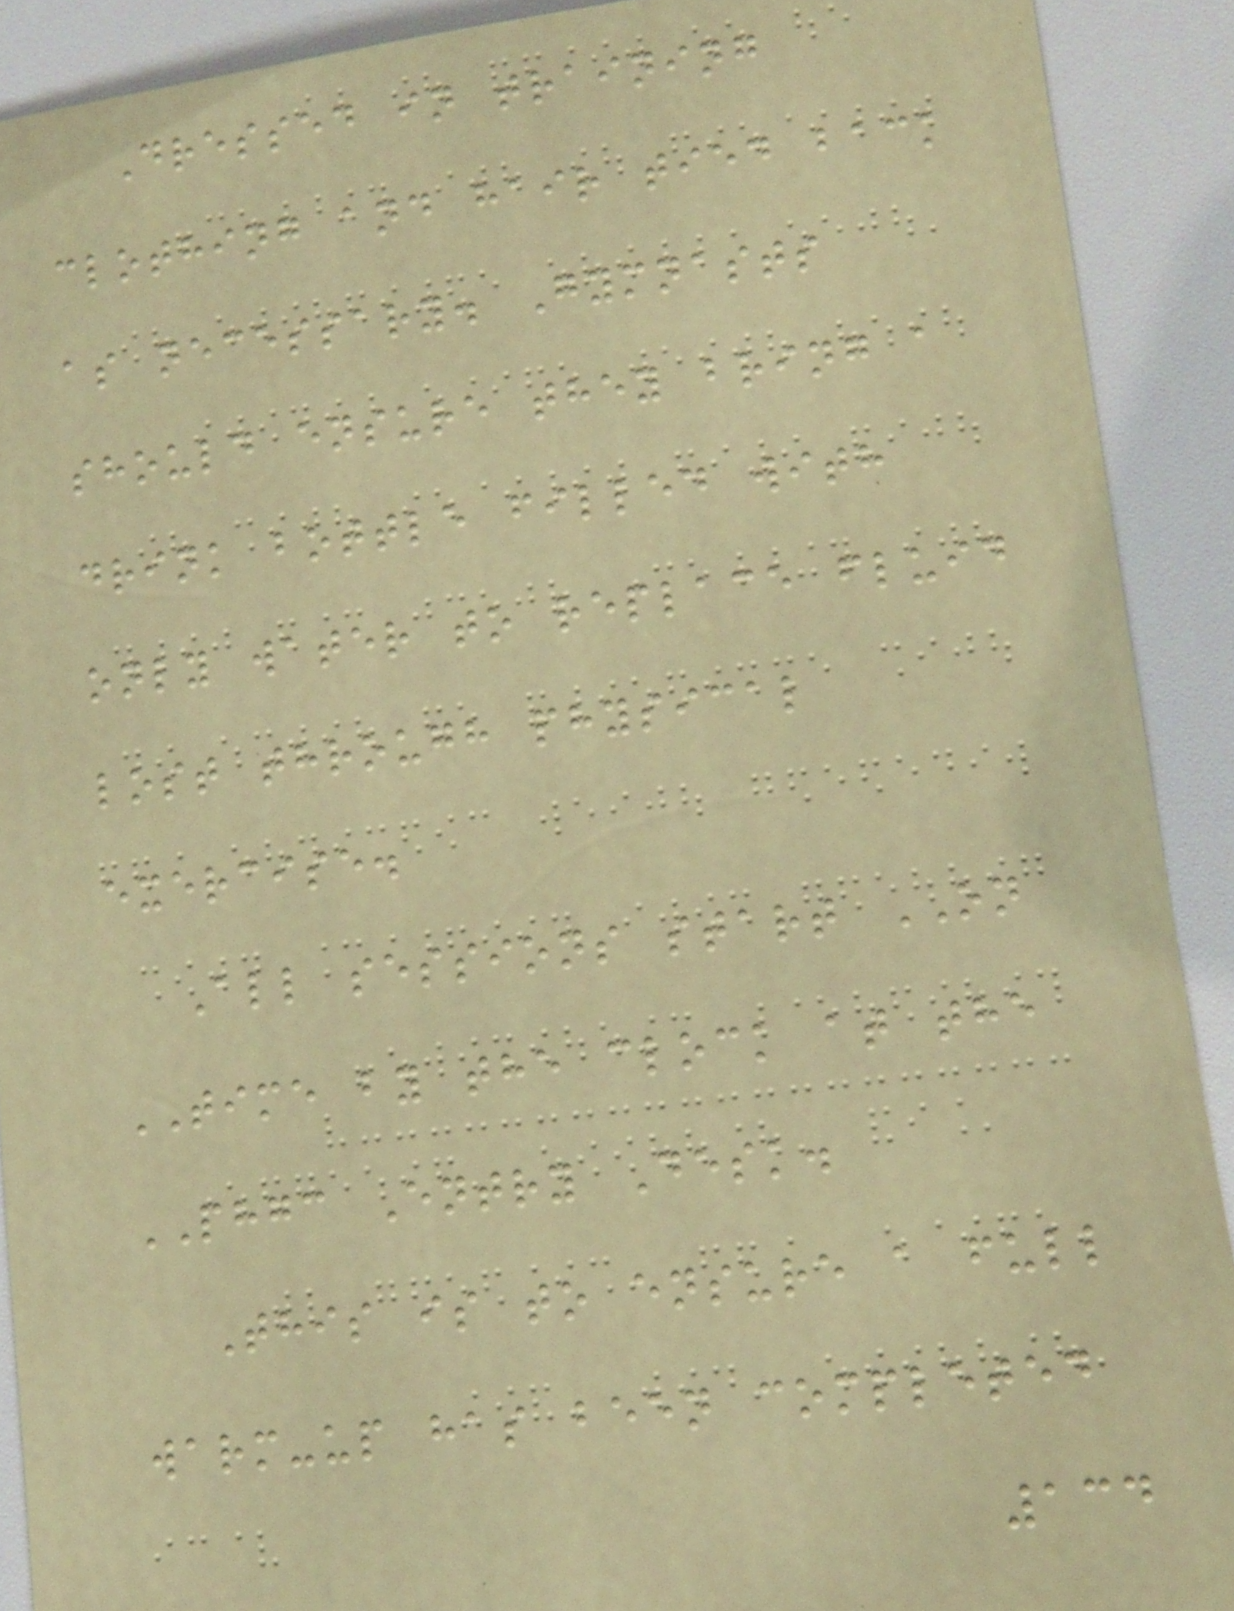Dressed in training
clothing and hair tied back
as necessary. Gymnasts
should ensure they bring a
drink bottle filled with
only water to replace fluid
lost through physical
exercise.
All sessions start ON
TIME by the clock at the
PHGC Entry Desk.
This is to ensure a full
warm-up has been completed
134
